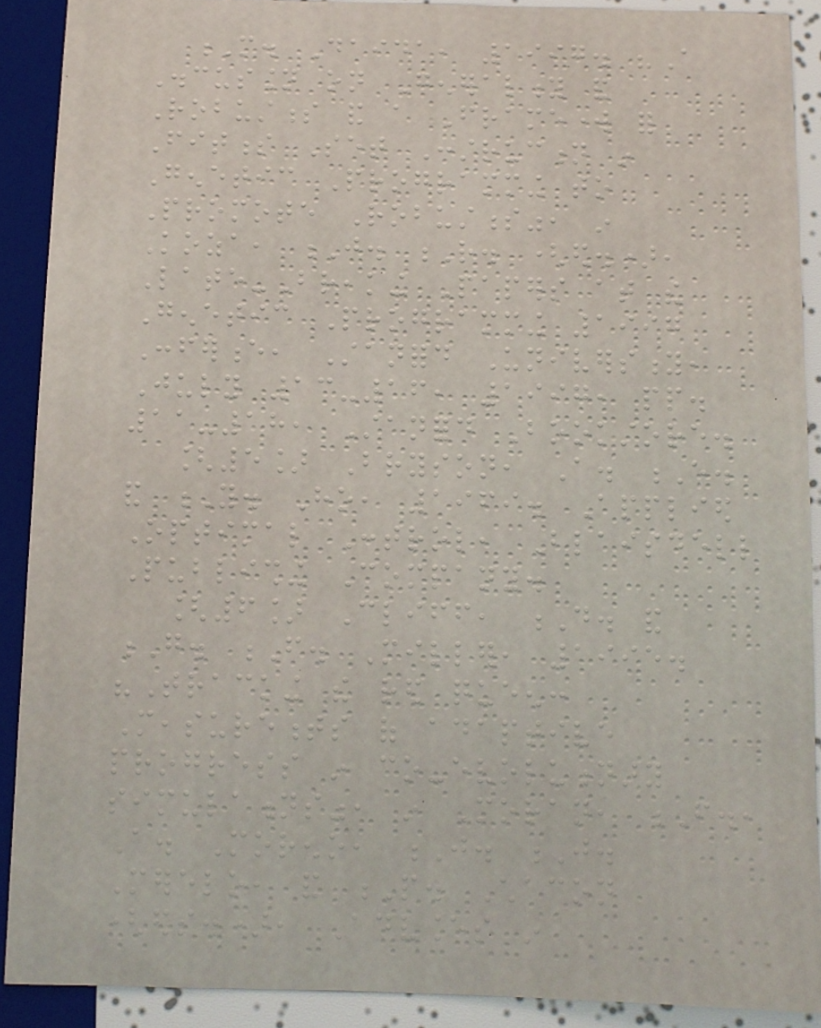M. Daida, 1997. "A
Discussion on Generality and
Robustness and a Framework for
Fitness Set Construction in
Genetic Programming to
Promote Robustness", in
Koza, J. R. (ed.),
Late-Breaking Papers at the
Genetic Programming 1997
Conference, Stanford University,
July 13-16, 1997, pp.
11-18, Stanford Bookstore.
[5] Bryson, A. E.
and Y. Ho, 1969. Applied
Optimal Control, Blaisdell
Publishing Company.
[6] Cliff, D. and
G. F. Miller, 1995.
"Tracking the red queen:
Measurements of adaptive
progress in co-evolutionary
simulations", in Moran, F.,
A. Moreno, J. J.
Merelo, and P. Chacon
(eds.), Advances in
